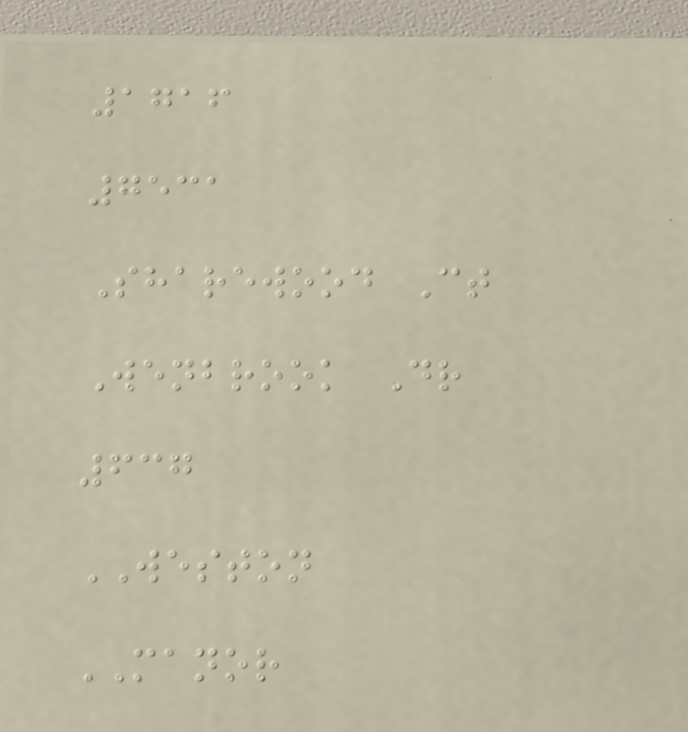1716
7531
Sharewood Ct
Wenbrook Dr
637
WESTON
MANOR
